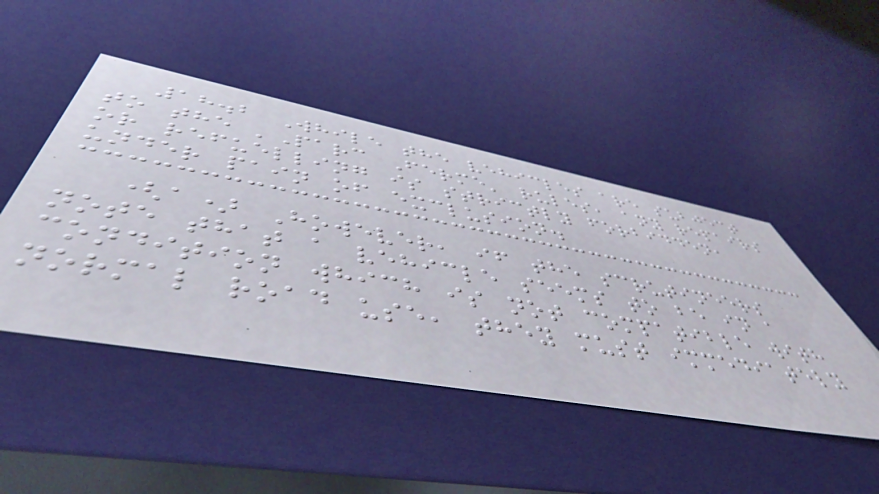18.2 While the vehicles are subject
to the 'Parc Ferme' rules, any repairs
or refuelling is strictly forbidden,
under pain of exclusion.
(a) However, if the scrutineers
note that a vehicle seems to be in a
condition which is not compatible with
normal road use, they must immediately
